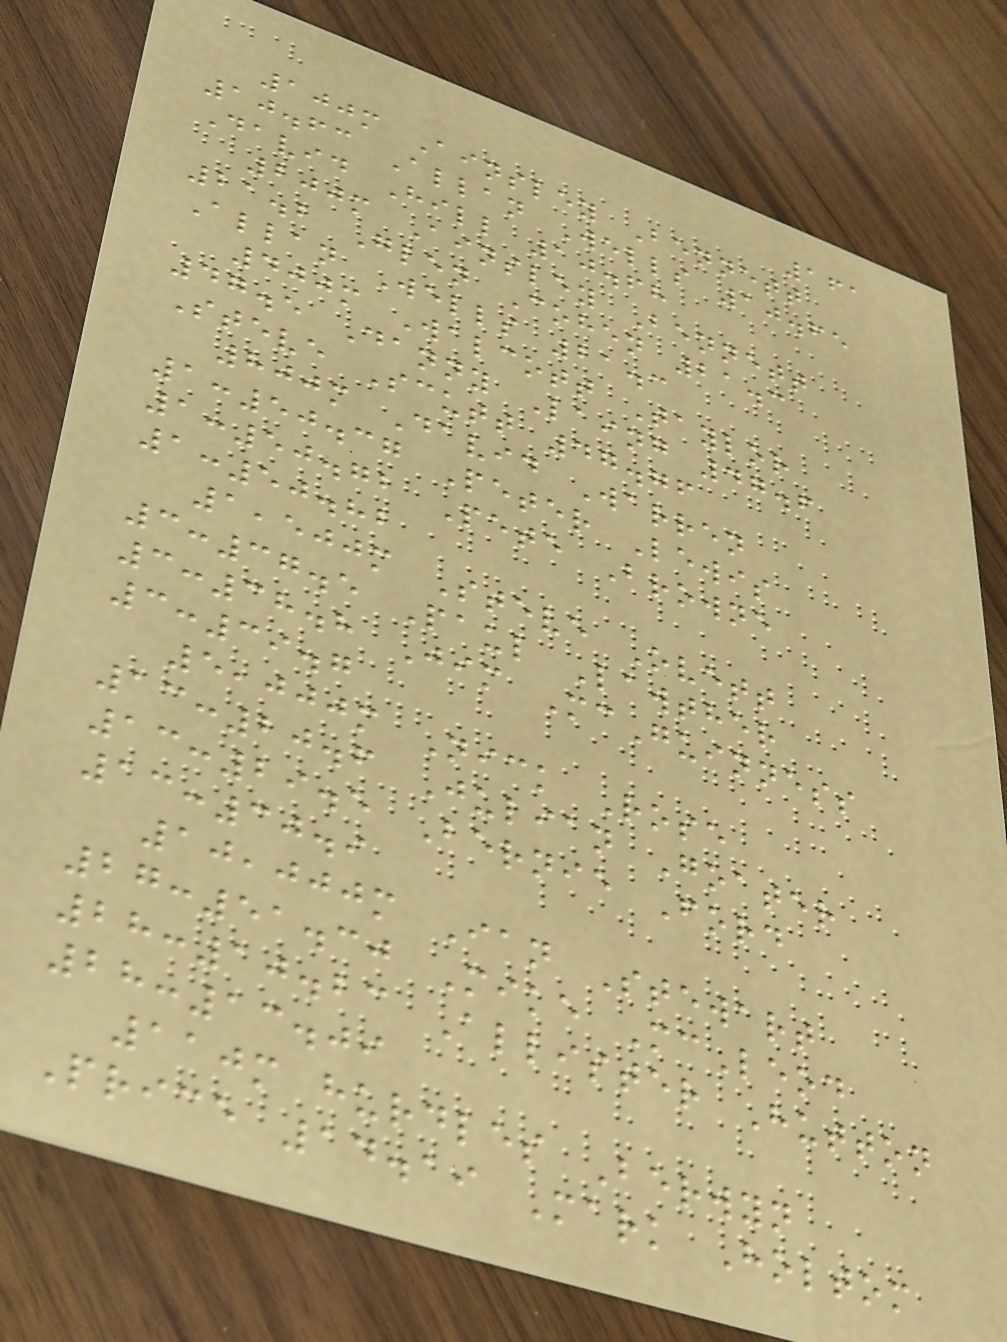161
100m Ainsley Bennett
10.63 Allan Wells 10.65
David Hill 10.68
200m Ainsley Bennett
21.2 Glen Cohen 21.3
Allan Wells 21.3
400m Walcott Taylor
47.5 Danny Laing 47.6
Steve Scutt 47.76
800m David Warren
1:50.37 Peter Lewis
1:50.72 Pete Browne
1:50.82
1,500m Steve Ovett
3:37.5 Paul Lawther
3:38.8 Jim McGuinness
3:39.7
5,000m Nick Rose
13:20.6 Julian Goater
13:29.5 Bernie Ford
13:30.9
10,000m Ian Stewart
27:51.30 Mike McLeod
28:10.23 Allister Hutton
28:13.09
110m hurdles Berwyn
Price 14.19 Mark Holtom
